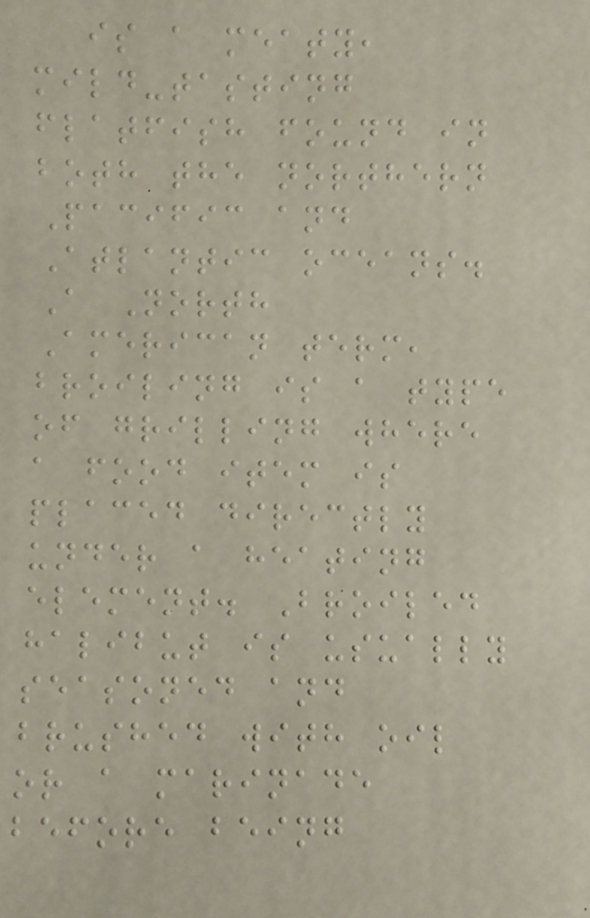is a meaty,
mild-tasting
flatfish found in
both the northern
Pacific and
Atlantic oceans.
A North
American term,
broiling is a type
of grilling where
a food item is
placed directly
under a heating
element. Broiled
halibut is usually
seasoned and
brushed with oil
or a marinade
before being
